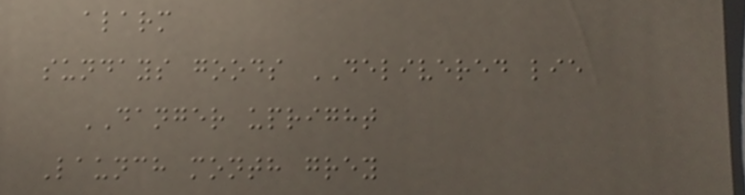alarm
sundays goods DELIVERED lie
DANGER upright
Launch month grey
